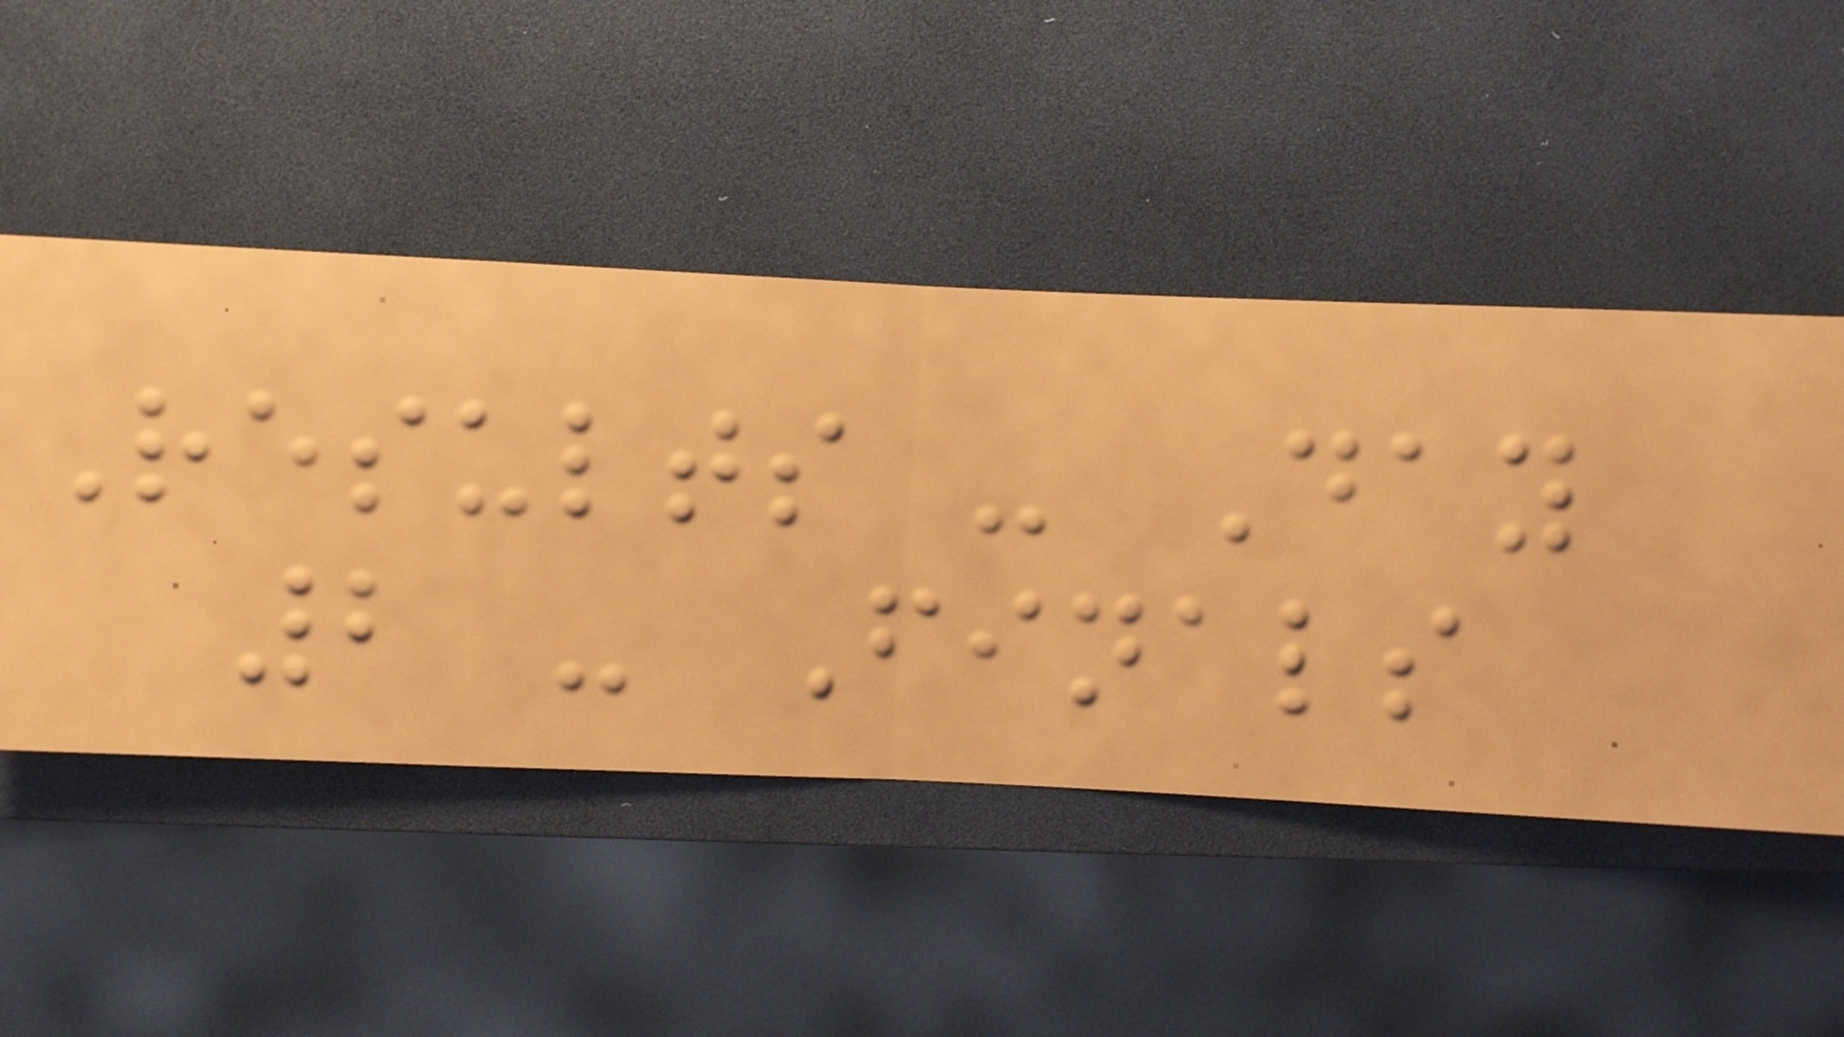Results - Day
2 - Finals
